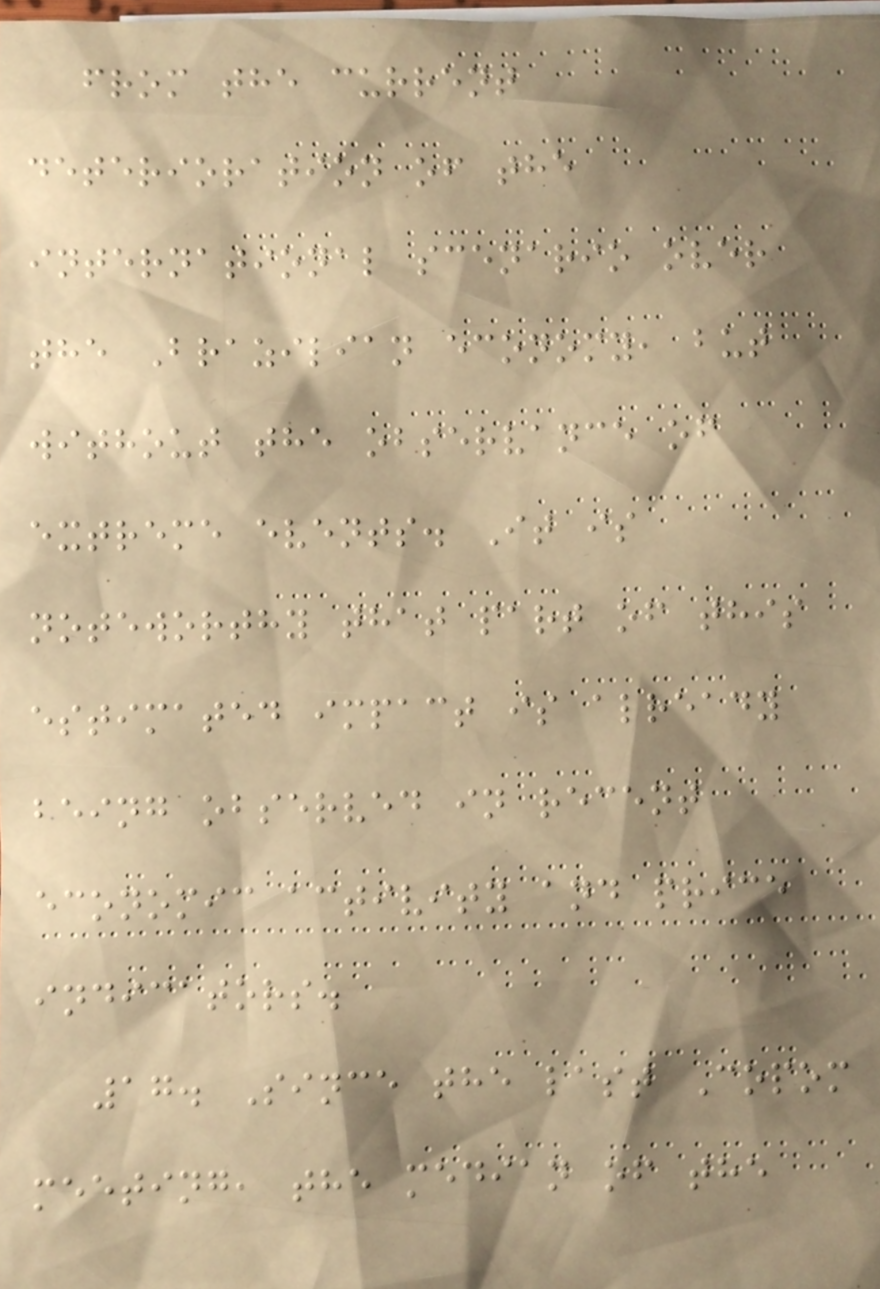from the current
deterioration of the
international scenario over
the Brazilian economy, but
without the observance of
extreme events. It is
noteworthy that part of this
estimated impact is already
being observed in recent
economic activity and price
indicators.
17. Since the last Copom
meeting, the median of the
